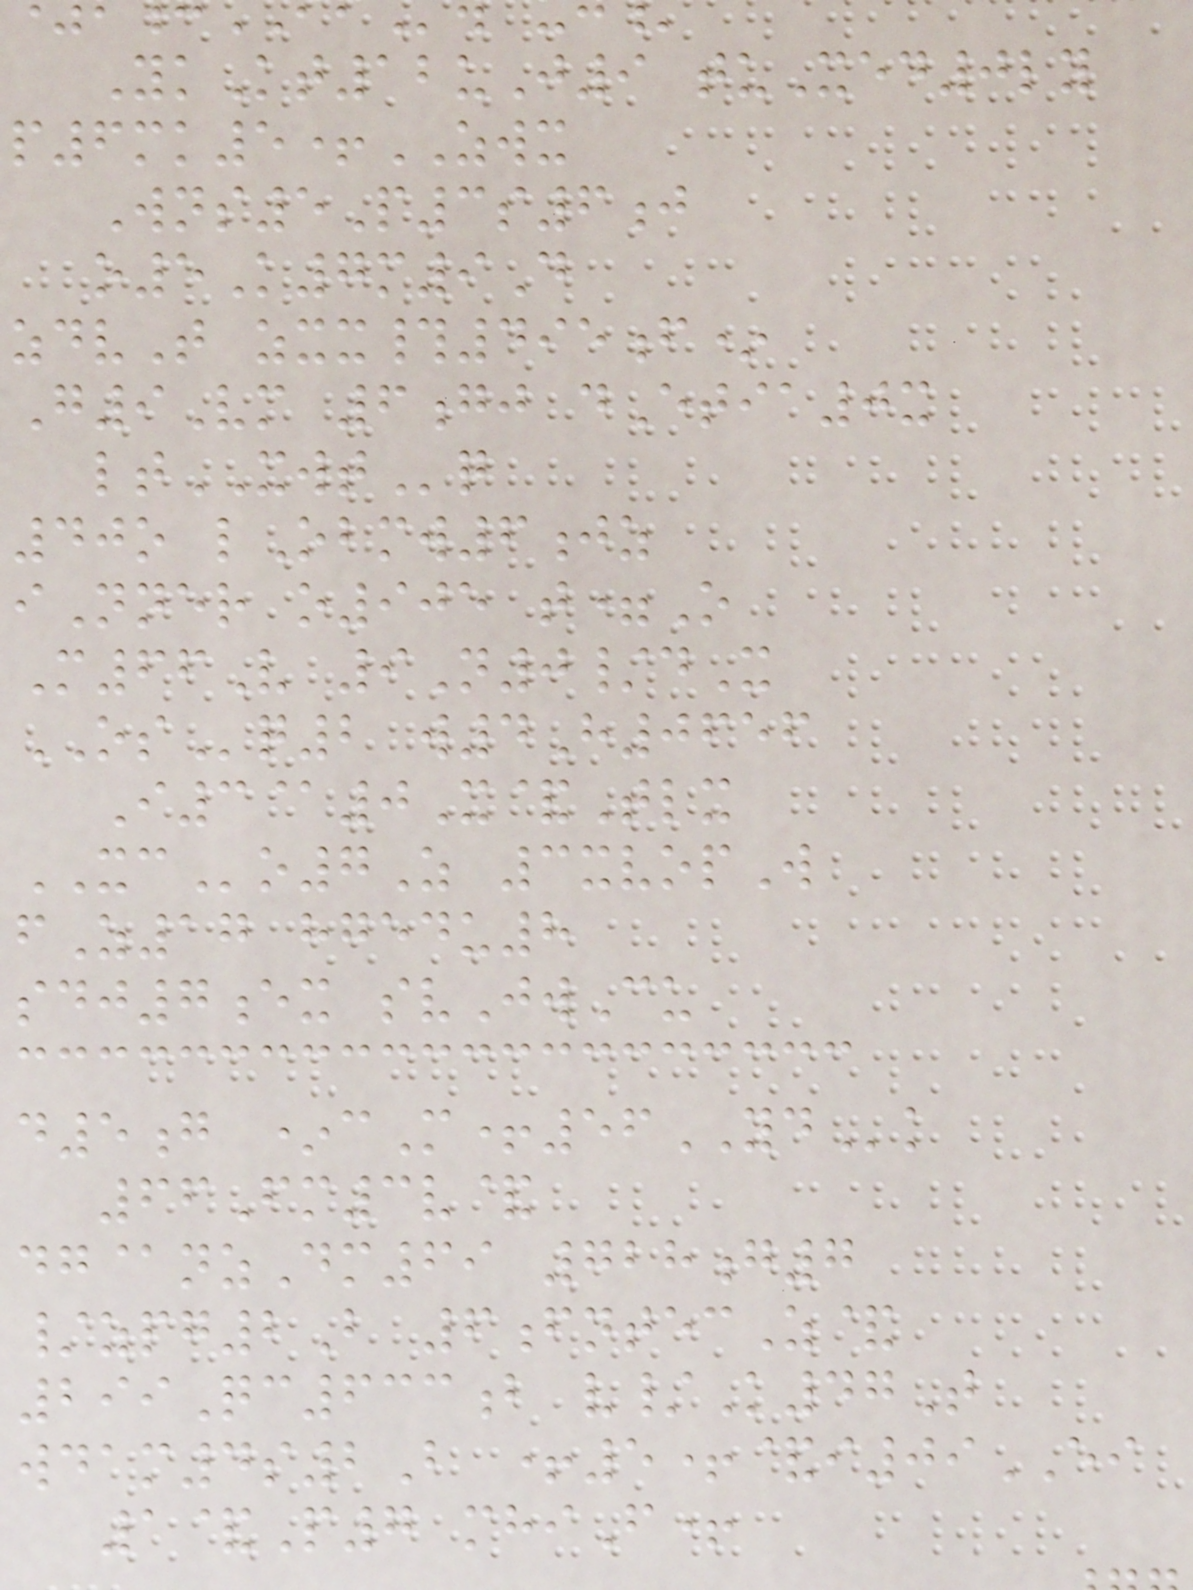YkKt12uJ9 tuXed0ly
p6mk5+ZWX
Wns5P3s6j
o5K7m9D
zdvT zxx#495f*
G9Vm 6gj dEtia0x
ltXWTq
40o lObmw6jz
iNner o905 t=O
M66V 9N0/dX
OSq2 w4H0656
I3@0X&Tlx
XCo7Z 3xvopW
fZ17 hgedu8
sdj7ex svJwCu
d5g *cM+56YDk
66Fm3v&
dg@nzDm69 728g7
/zpg2B 6fntecZ&
299Qc633b v/K47T
wdam4s2B +5+&i09EI
1&P7 mhiF+
